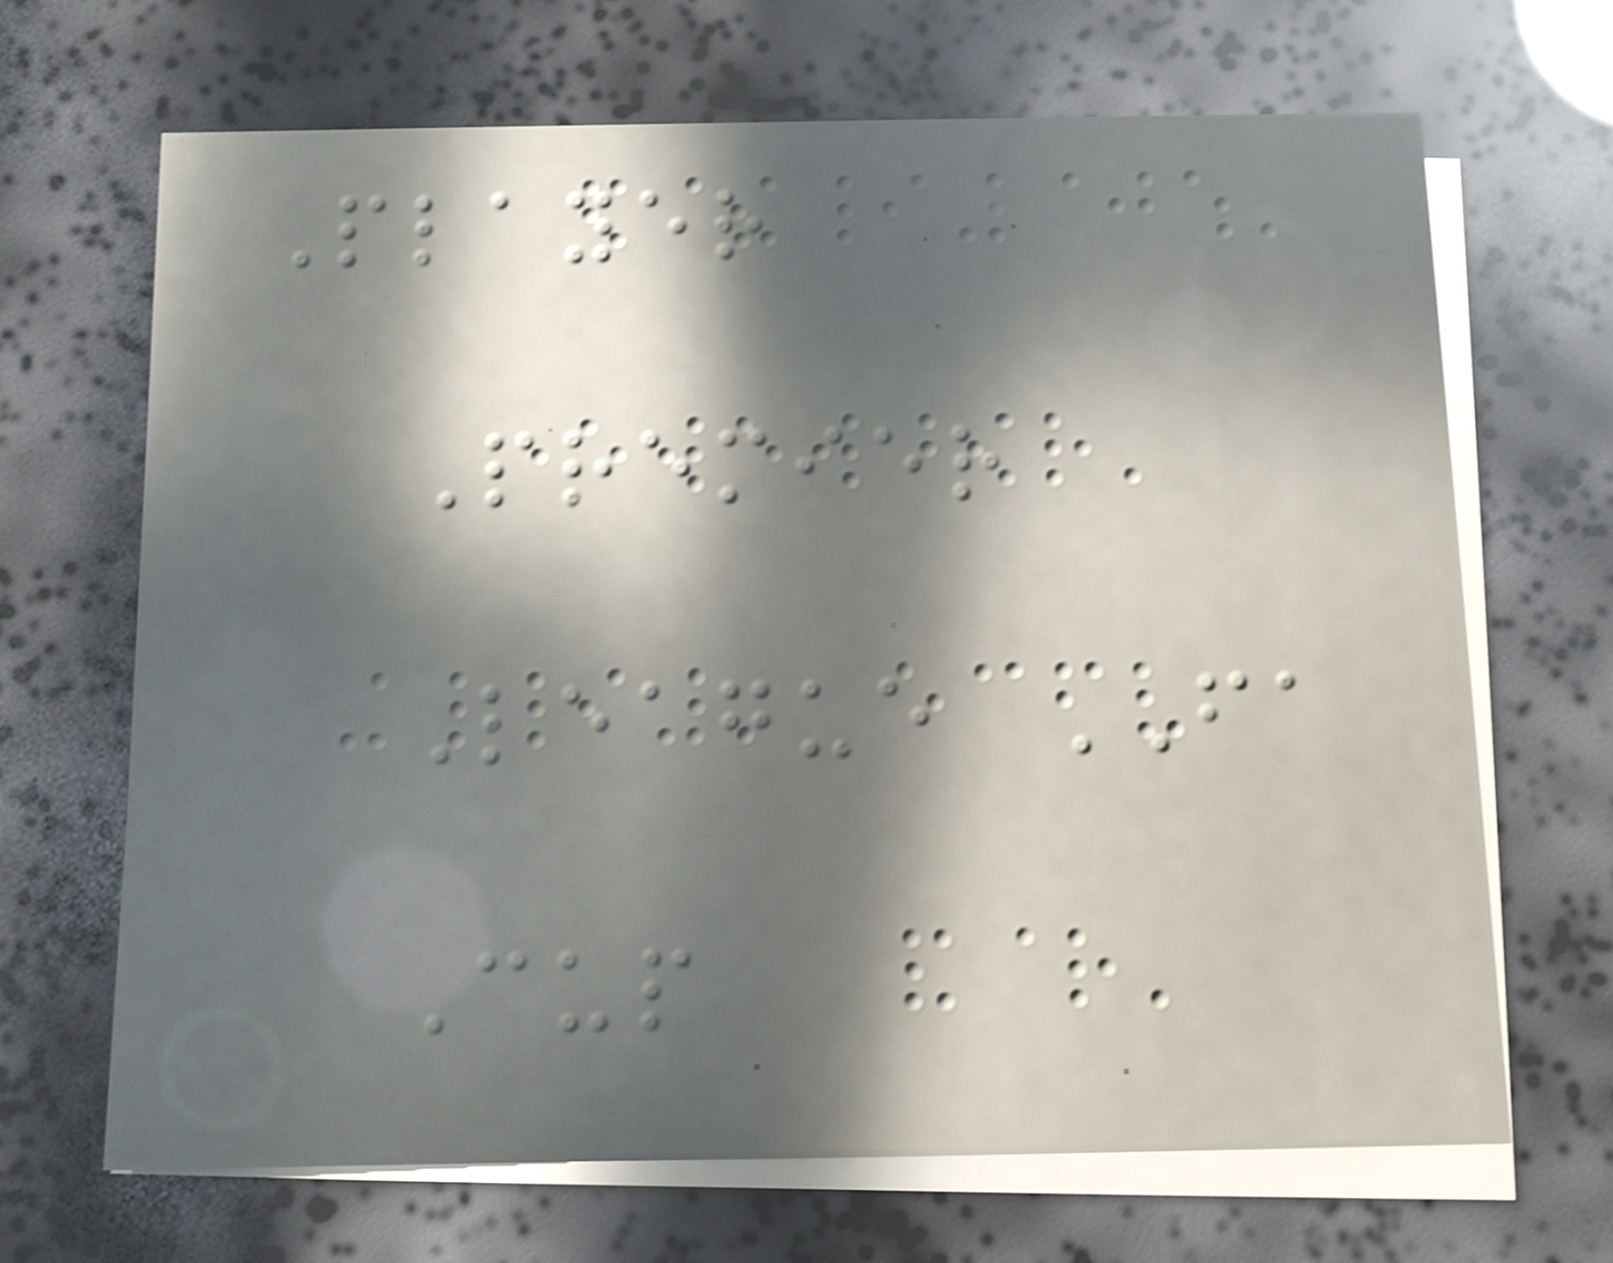Player
Premier
League FA
Cup
